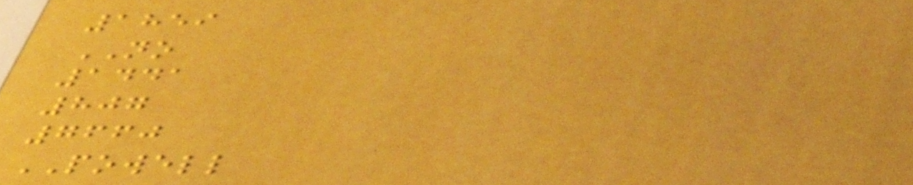1859
NO
1441
807
7660
POWELL
